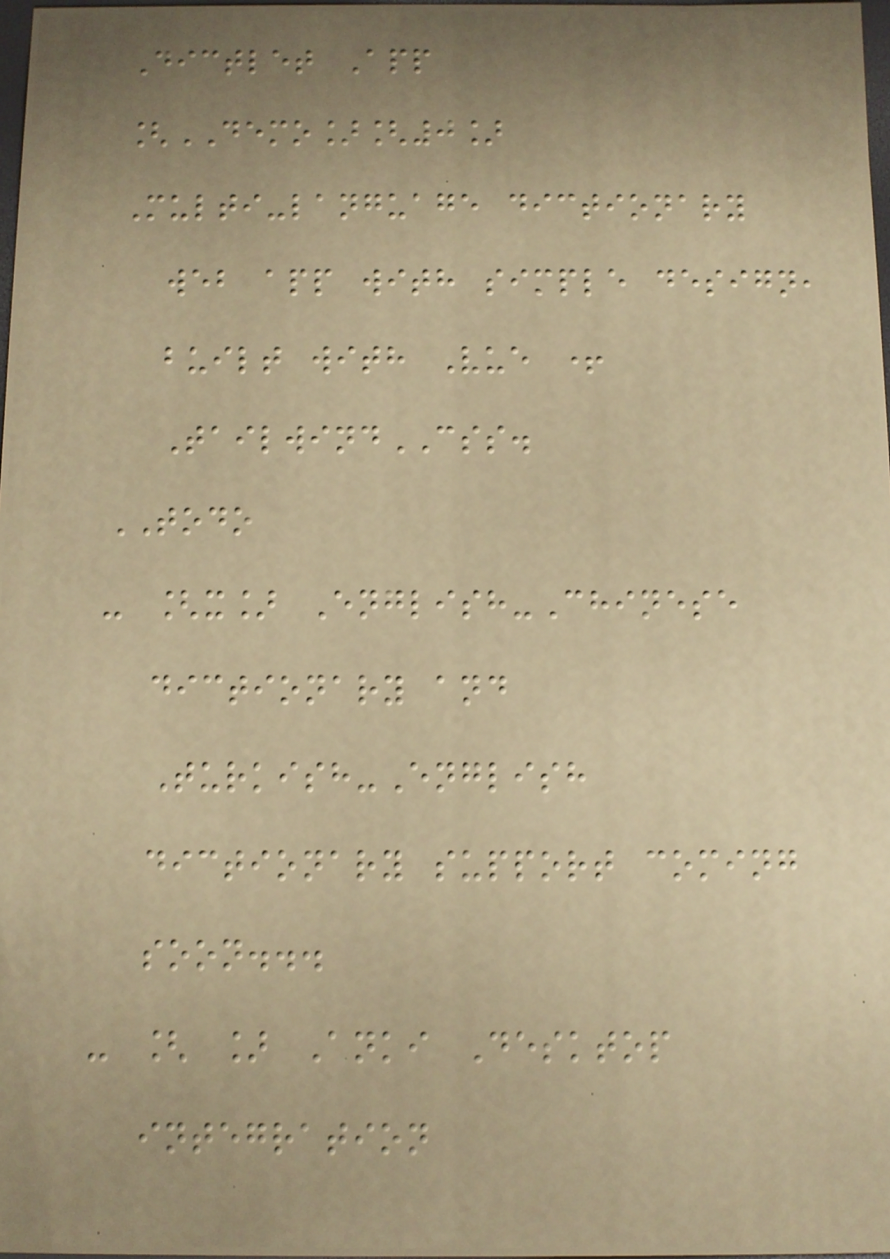Dictlet App
[DEMO][0]
Multi-language dictionary
web app with simple design,
built with Vue +
TailwindCSS.
TODO
- [x] English-Chinese
dictionary and
Turkish-English
dictionary support coming
soon...
- [ ] Anki Desktop
integration
